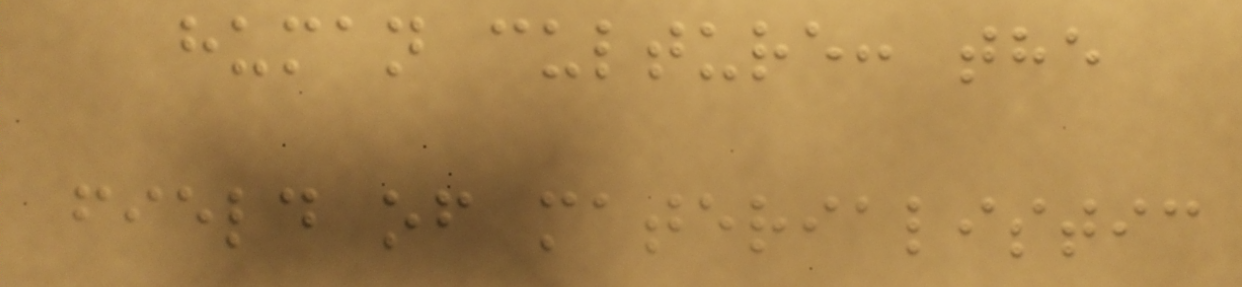human culture: the
field of materialistic
